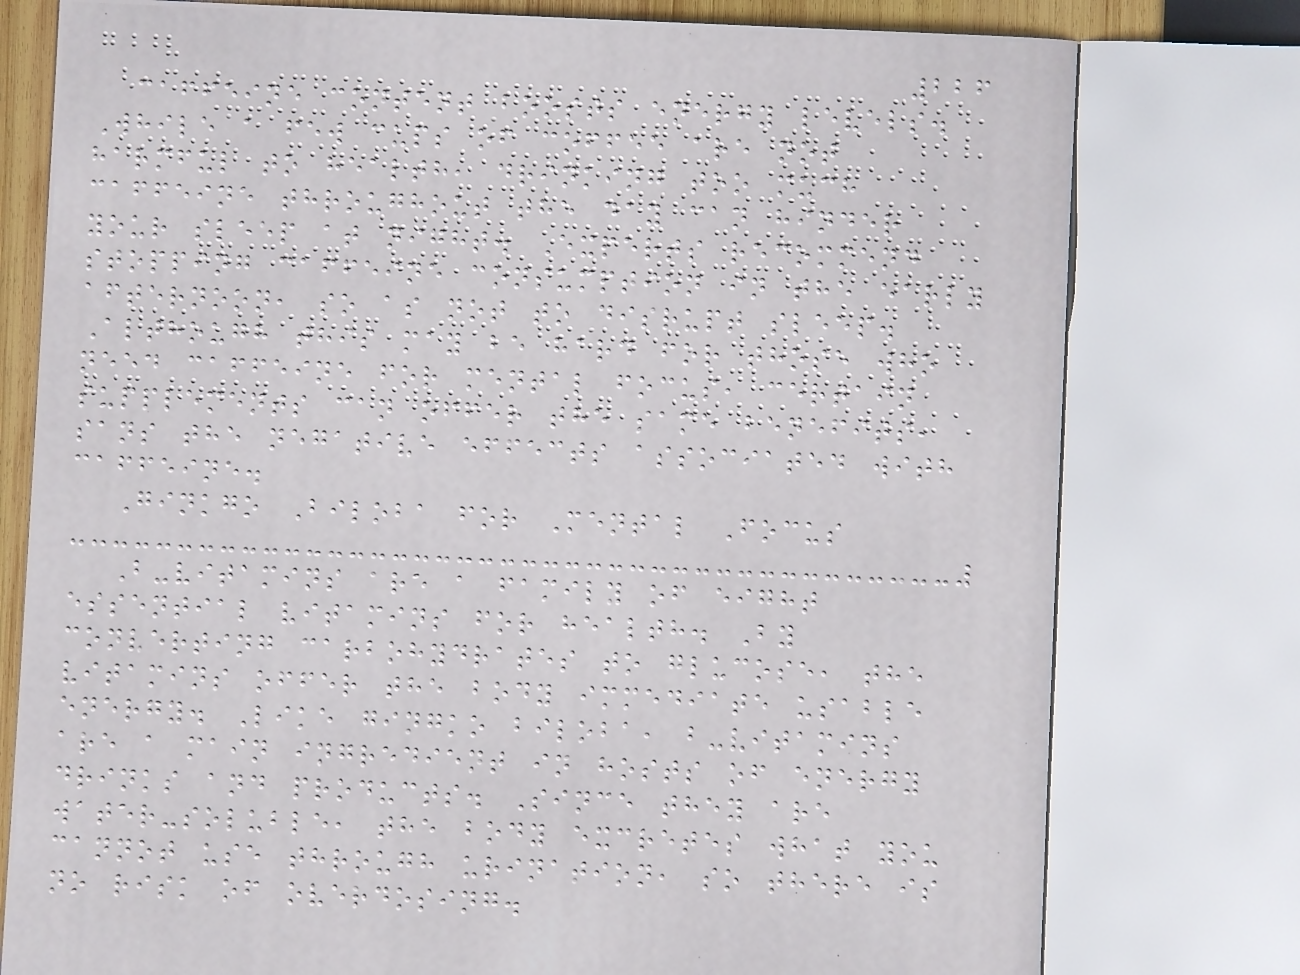226
caffeine content boosts energy levels.
While a few cups of coffee are not
harmful to health, drinking too much
caffeine throughout the day can hinder
your sleep at night. Experts recommend
stopping caffeine consumption in the early
afternoon, so as not to disrupt sleep.
Although this may be hard for those who
need caffeine for mental focus, certain
supplements can offer the same benefits,
sans the negative effects associated with
caffeine.
Ginkgo Biloba for Mental Focus
B-vitamins are a family of eight
essential vitamins for health. By
converting carbohydrates to glucose, the
vitamins offer the body immediate usable
energy. Like gingko biloba, b-vitamins
are a main ingredient in hosts of energy
drinks and products. Since they are
water-soluble, the body excretes what you
cannot use through urination, so there is
no risk of overdosing.
